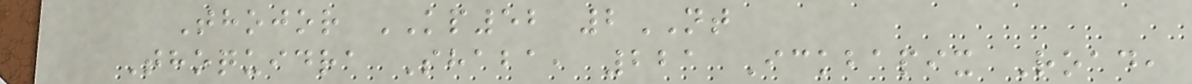Thojor KP52 2NT
Thoquidra Shaba, 221 Ickbapix Road,
